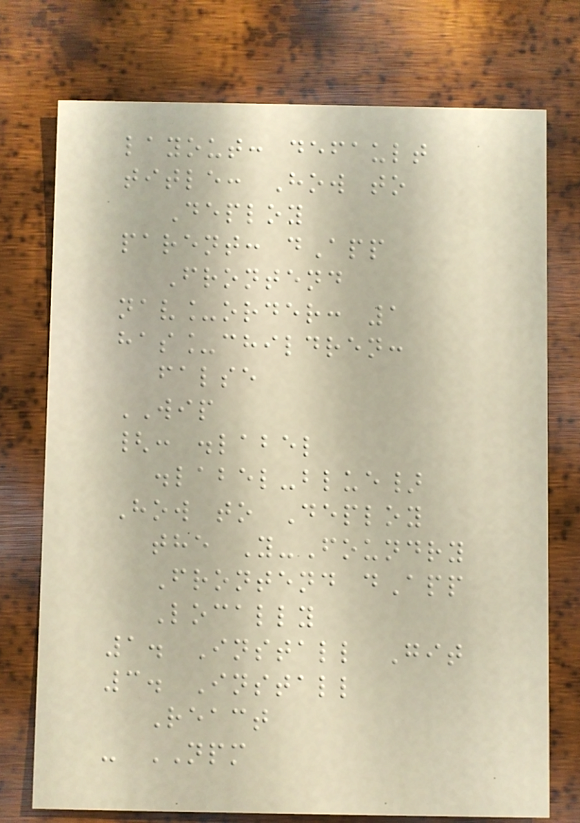layout: default
title: How to
Deploy
parent: dApp
Frontend
nav_order: 1
has_children:
false
WIP
{: .label
.label-blue}
How to Deploy
the Y-Foundry
Frontend dApp
Locally
1. Install Git
3. Install
React
- NPM
